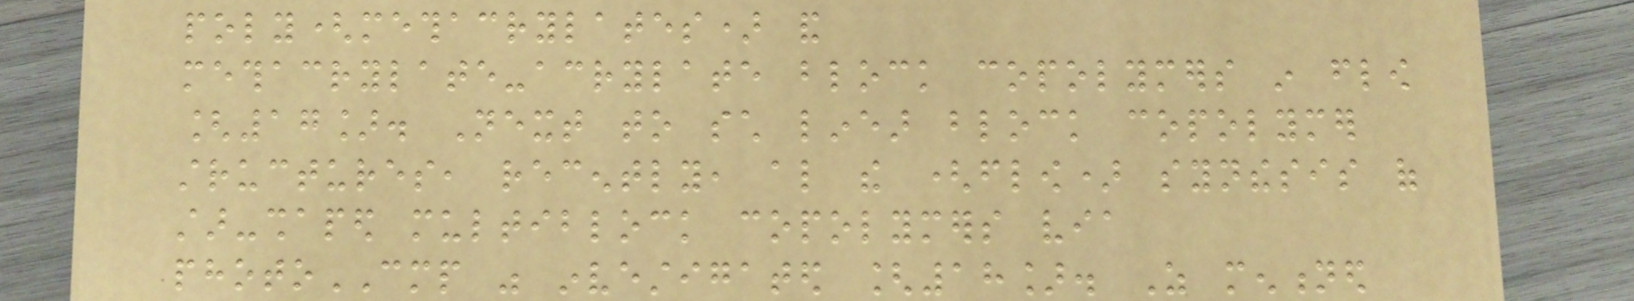poly(methacrylates) and
methacrylate-acrylate block copolymers in flow
[17]. Next to such linear block copolymer
structures, recently, also the (flow) synthesis of
star-shaped multiblock copolymers via
photoCMP was investigated [18]. As mentioned
